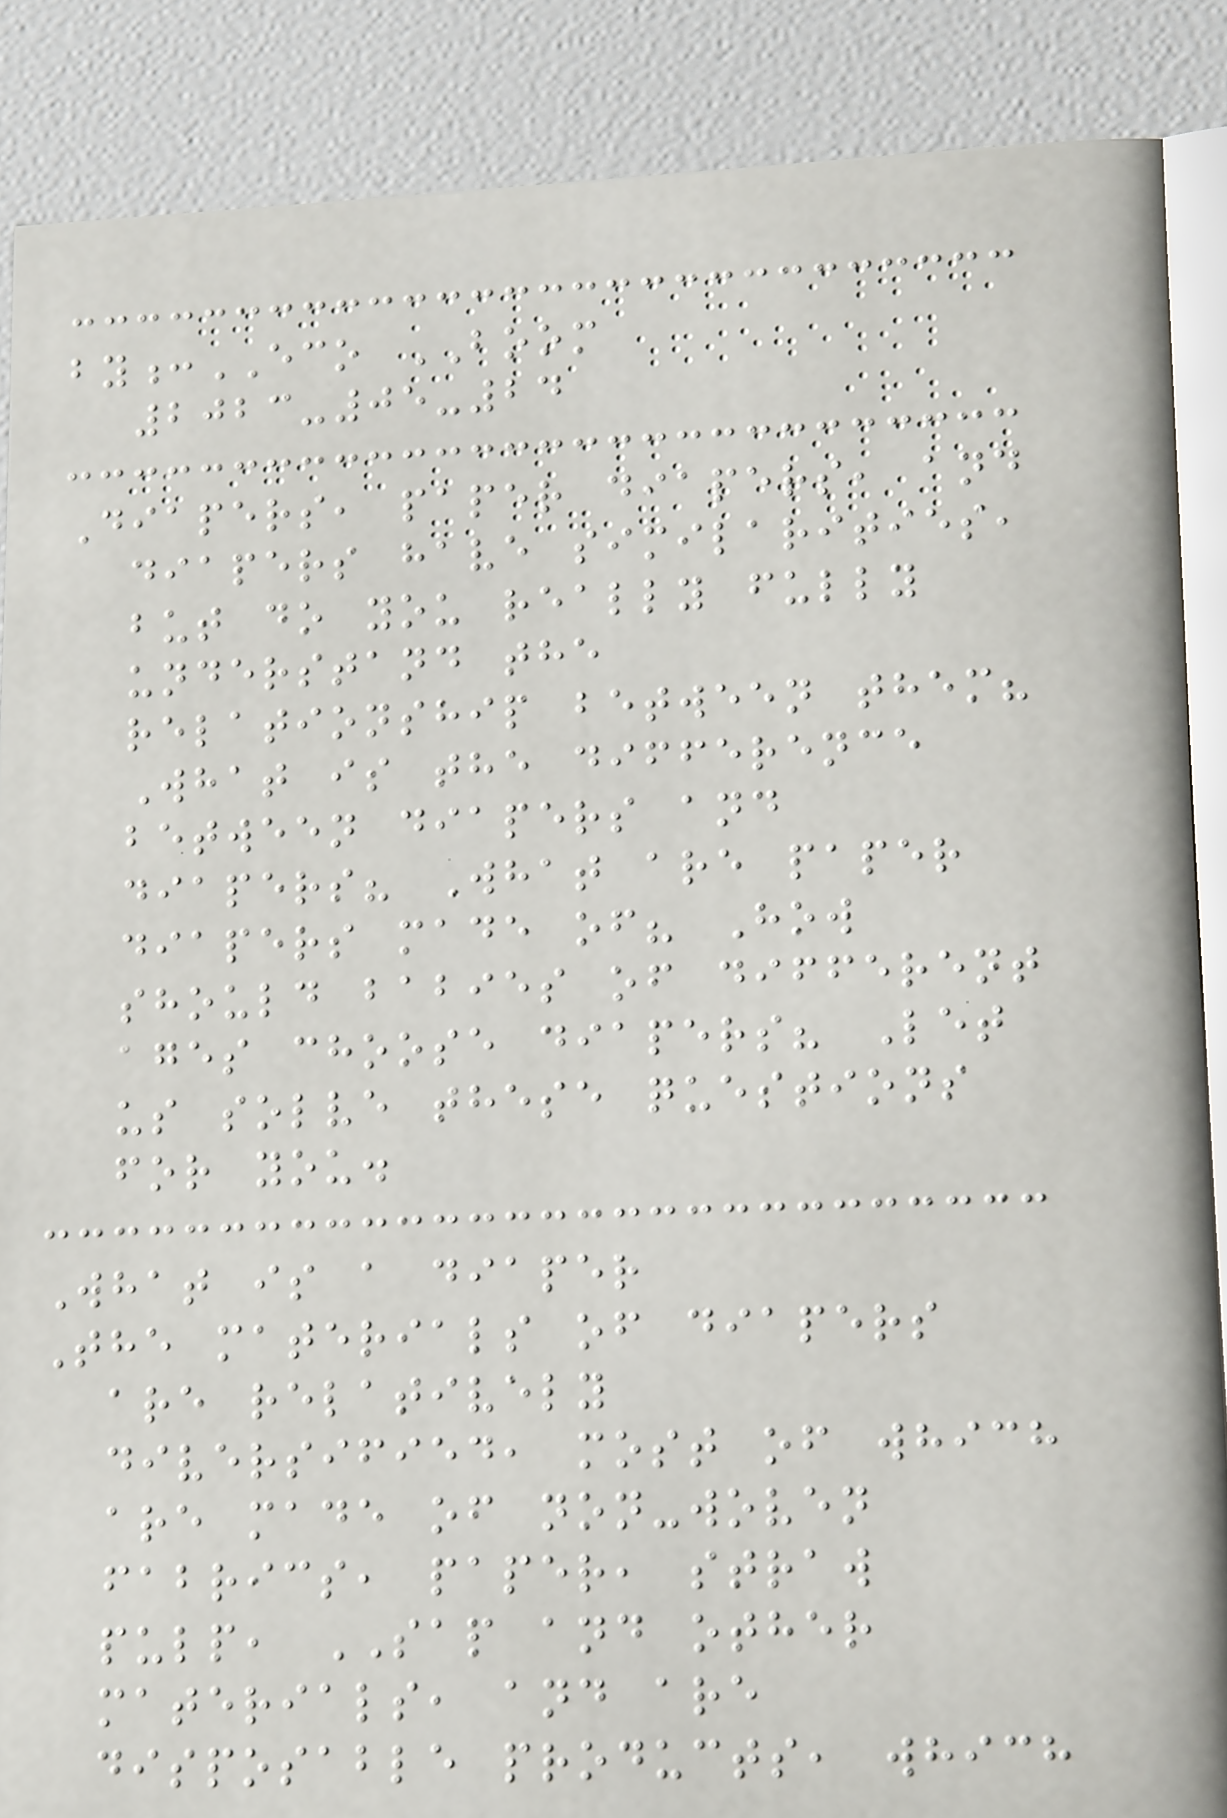by:ECO BOOM
2023-05-24
Diapers, paper diapers, and
diapers have similarities,
but do you really fully
understand the
relationship between them?
What is the difference
between diapers and
diapers? What are paper
diapers made of? How
should babies of different
ages choose diapers? Let
us solve these questions
for you.
What is a diaper
The materials of diapers
are relatively
diversified, most of which
are made of non-woven
fabrics, paper, straw
pulp, SAP and other
materials, and are
disposable products, which
